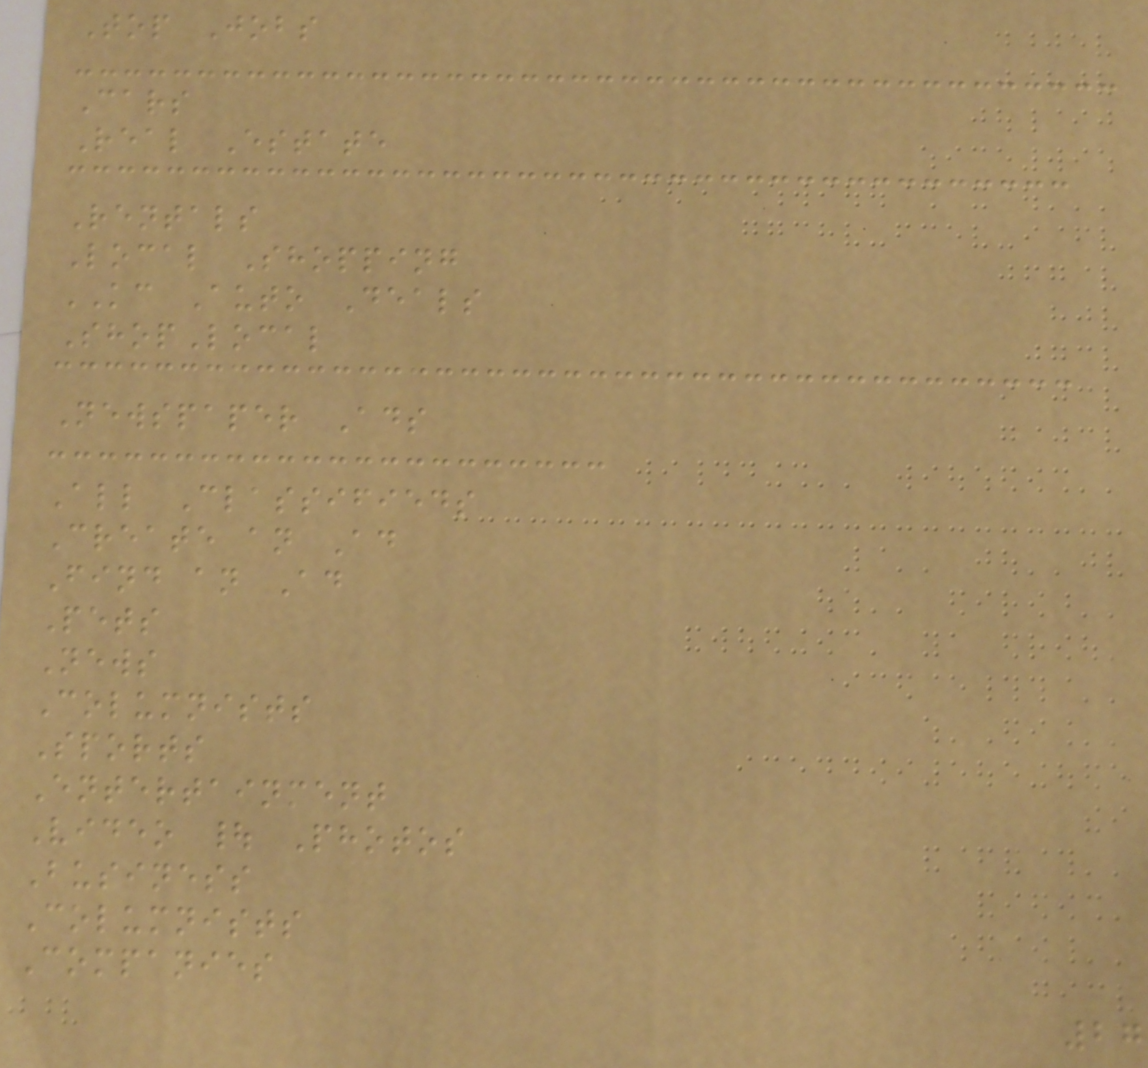Top Jobs
Cars
Real Estate
Rentals
Local Shopping
KC Auto Deals
ShopLocal
Newspaper Ads
All Classifieds
Create an Ad
Find an Ad
Pets
News
Columnists
Sports
Entertainment
Video | Photos
Business
Columnists
Companies
27
